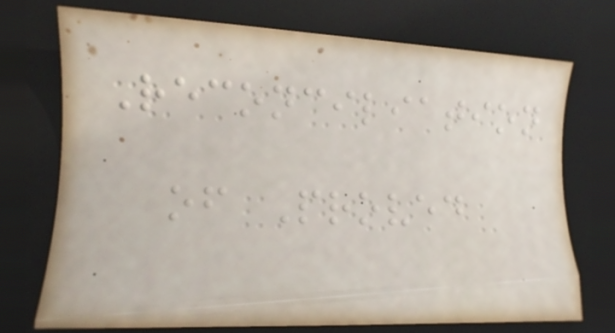Reconciliation
of Proved
